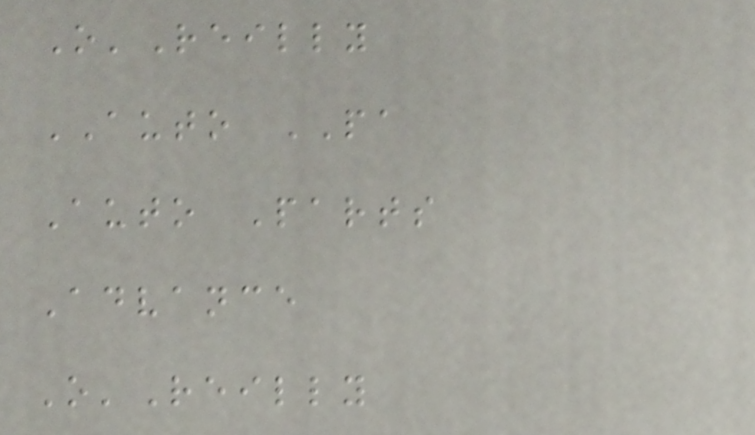O'Reilly
AUTO PA
Auto Parts
Advance
O'Reilly
